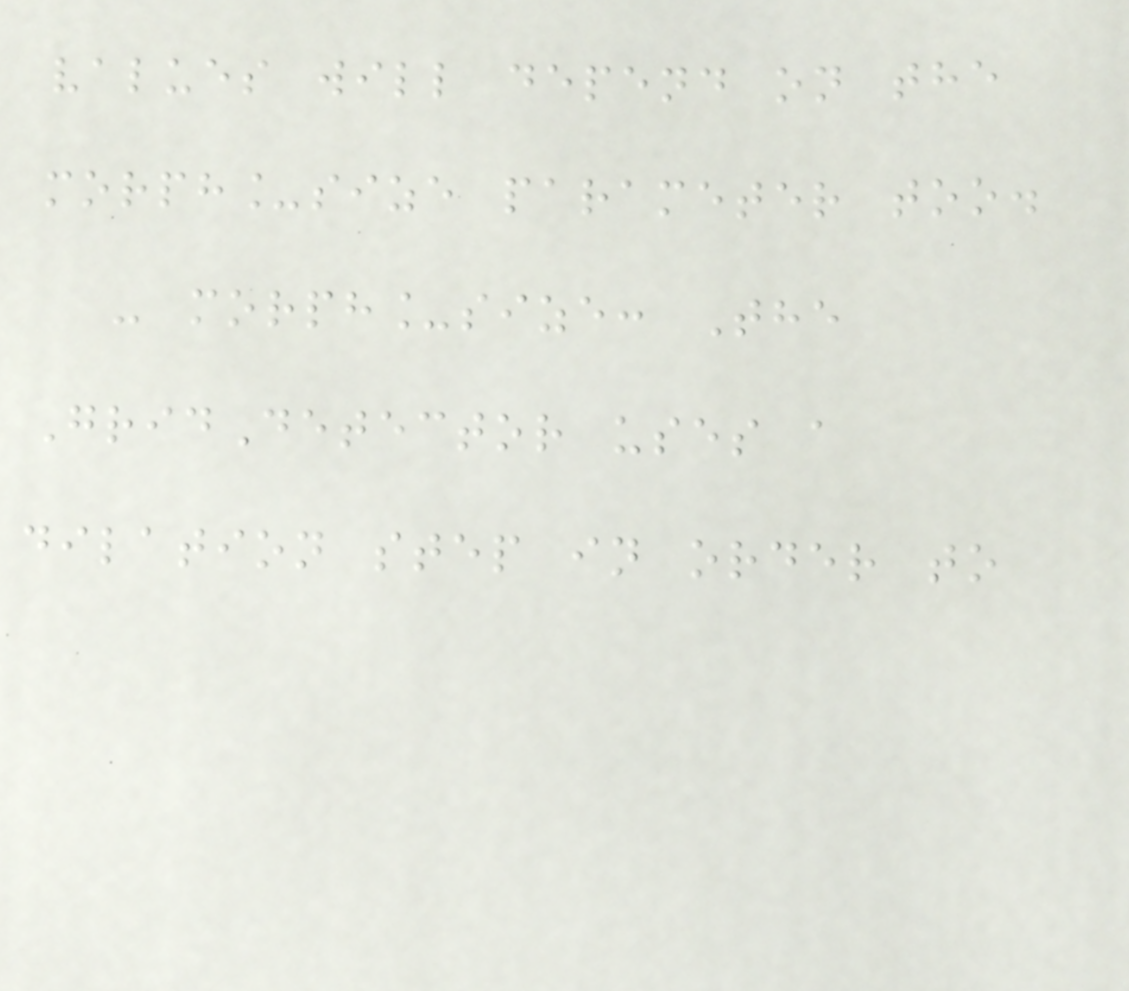values will depend on the
morph_size parameter too.
- morph_size: The
GridDetector uses a
dilation step in order to
